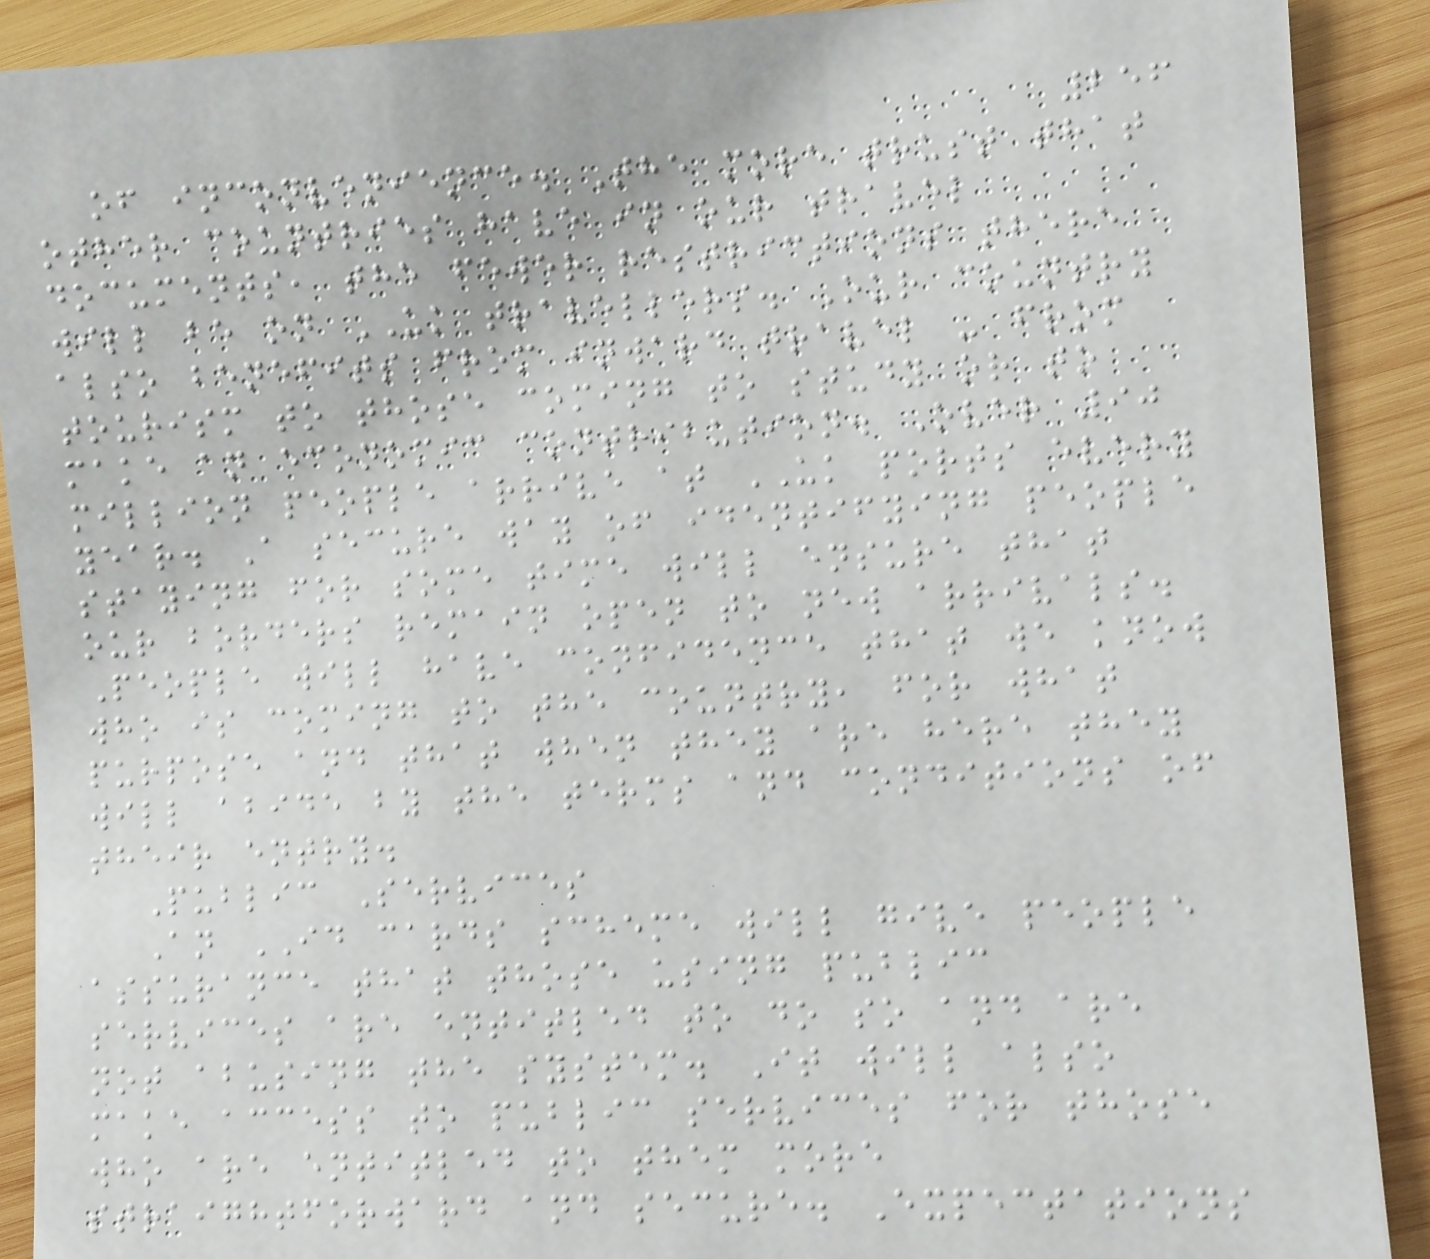256
of inconvenience. The more trust that
other countries have in our travel
documents, the fewer restrictions there
will be on UK travellers. Our country
also benefits from inward travel - from
tourism to those coming to study or to
make an economic contribution. Over 90
million people arrive at UK ports every
year. A secure way of identifying people
staying for some time will ensure that
our borders remain open to new arrivals.
People will have confidence that we know
who is coming to the country, for what
purpose and that when they are here they
will abide by the terms and conditions of
their entry.
Public Services
An ID cards scheme will give people
assurance that those using public
services are entitled to do so and are
not abusing the system. It will also
make access to public services for those
who are entitled to them more
straightforward and secure. Expectations
